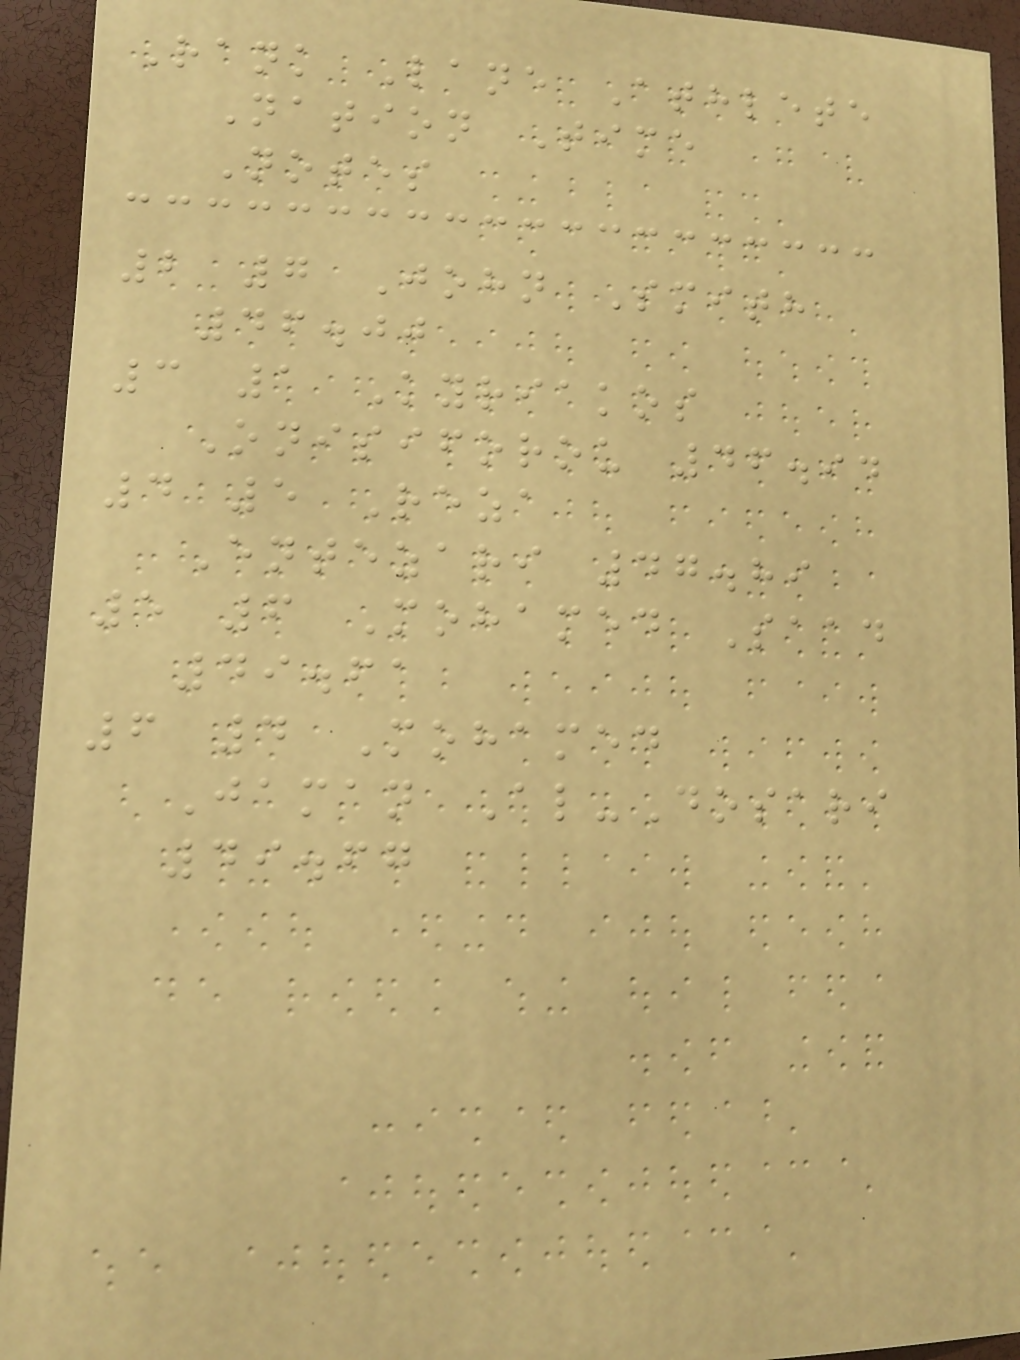Rank Lane Athlete
Nation Time
Notes
2 7 John Smith
46.00
3 1 Kyriakos
Onisiforou 46.94
4 5 Reza
Entezari 47.89
5 6 Mohamed Saad
49.61
6 4 Mohamed
Jaman Al-Dosari
49.67
